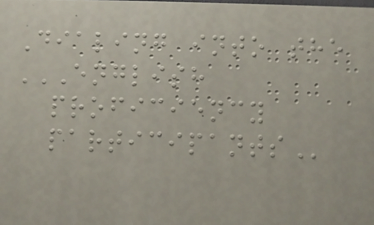Dialing into the
ENGLISH
PROFICIENCY
PARTICIPANTS
